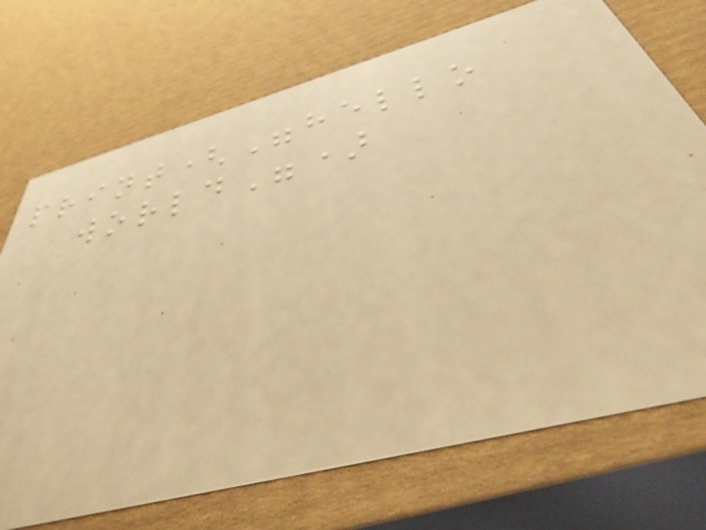print("hello
world")
